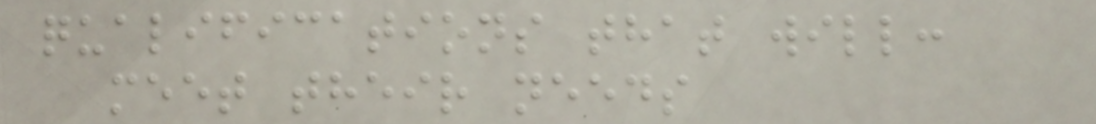qualifications that will:
meet their needs
